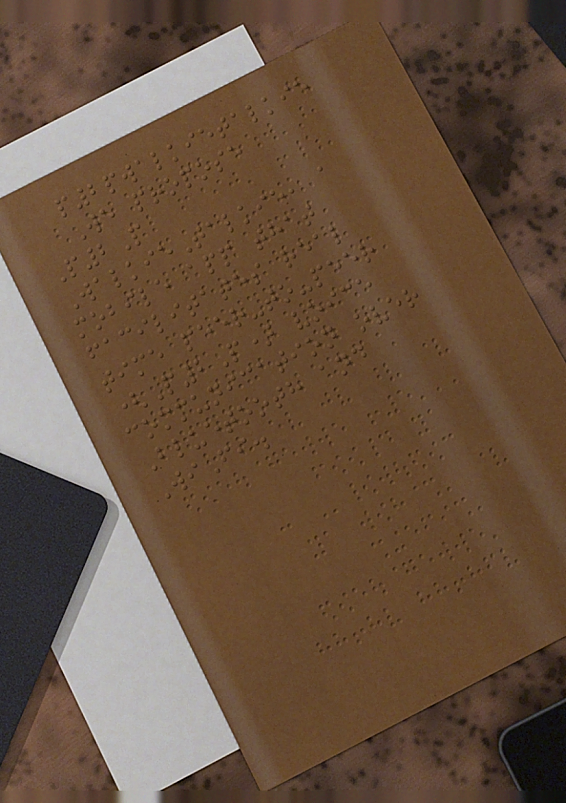p2pwalkietalkie
We propose
P2P
WalkieTalkie, a
mobile app that
facilitates real
time peer-to-peer
(P2P) voice
communication over
Bluetooth and
WiFi.
